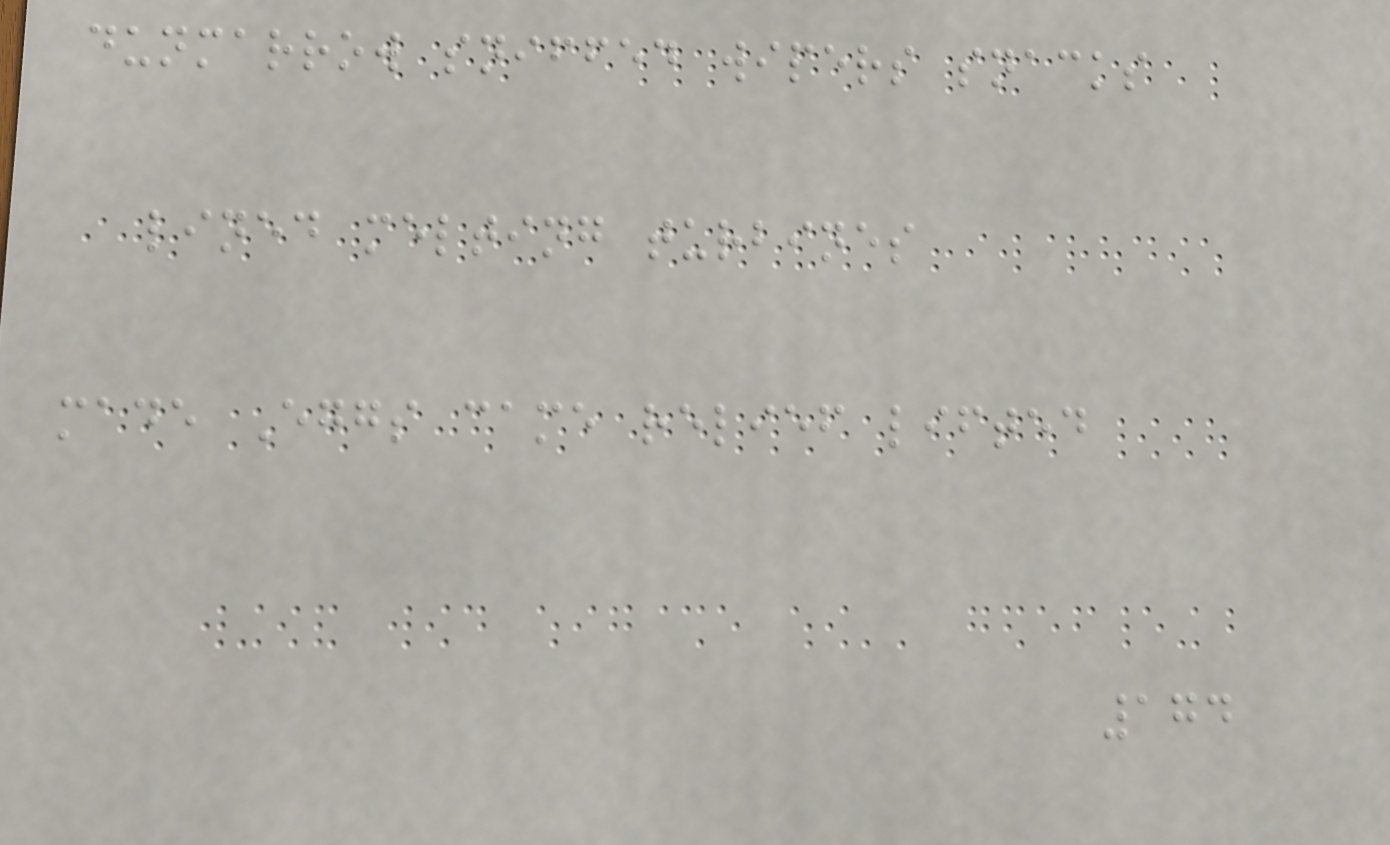dunmarrow sniffed wipers snacks
lined melting turbines
made Eggs came relief lifted
174
